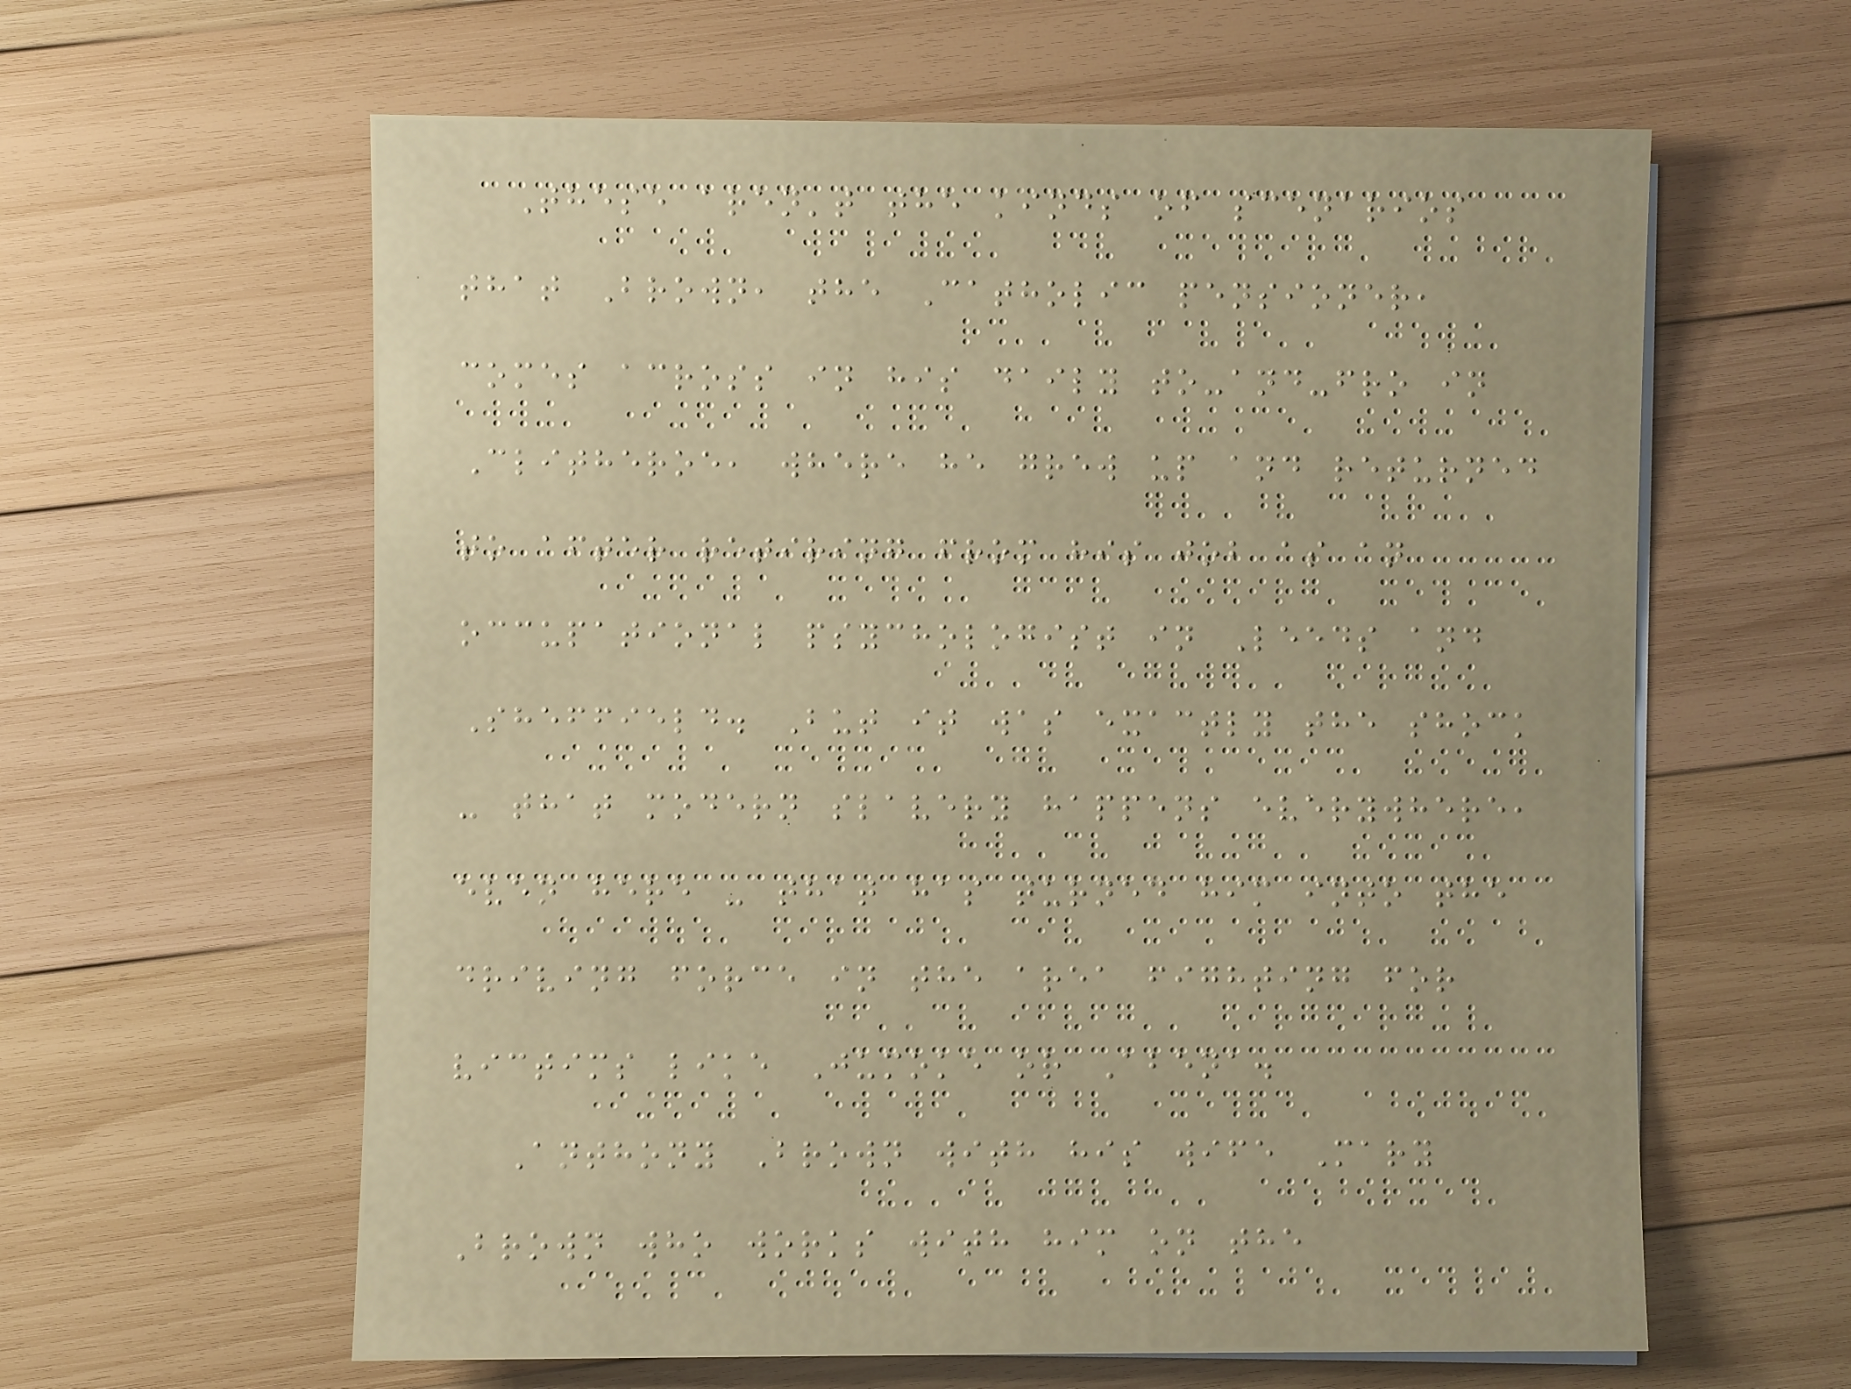These aren't the kinds of scenarios
that Brown, the Catholic pensioner,
comes across in his daily to-and-fro in
Clitheroe, where he grew up and returned
to after retiring from his job as an
occupational psychologist in Leeds and
Sheffield. But it was exactly the shock
- that modern slavery happens everywhere,
even here - that has turned him into the
driving force in the area fighting for
victims like Jumoke or Abena.
Anthony Brown with his wife Mary
Brown who works with him on the
